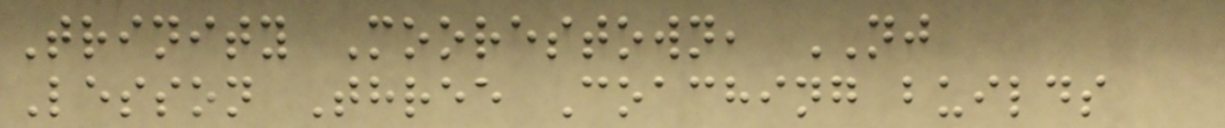Trinity Moorestown, NJ
Lesson Three Coaching builds
